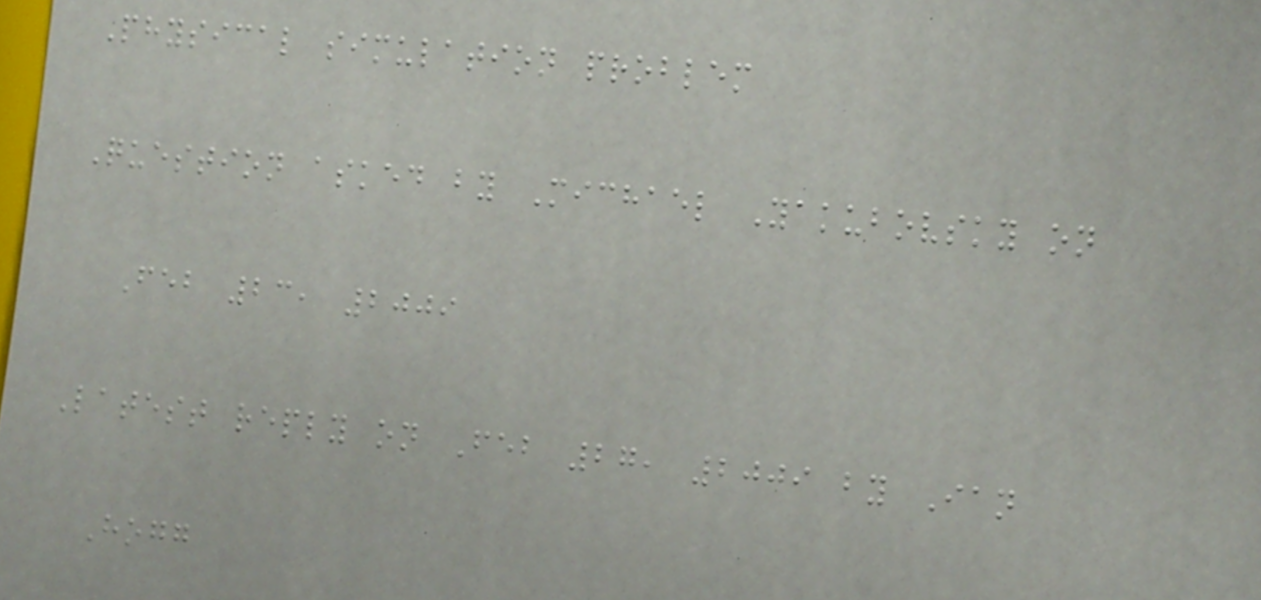Physical simulation problem
Question asked by Michael Yakubovsky on
Feb 23, 2009
Latest reply on Feb 27, 2009 by Ian
Hogg
